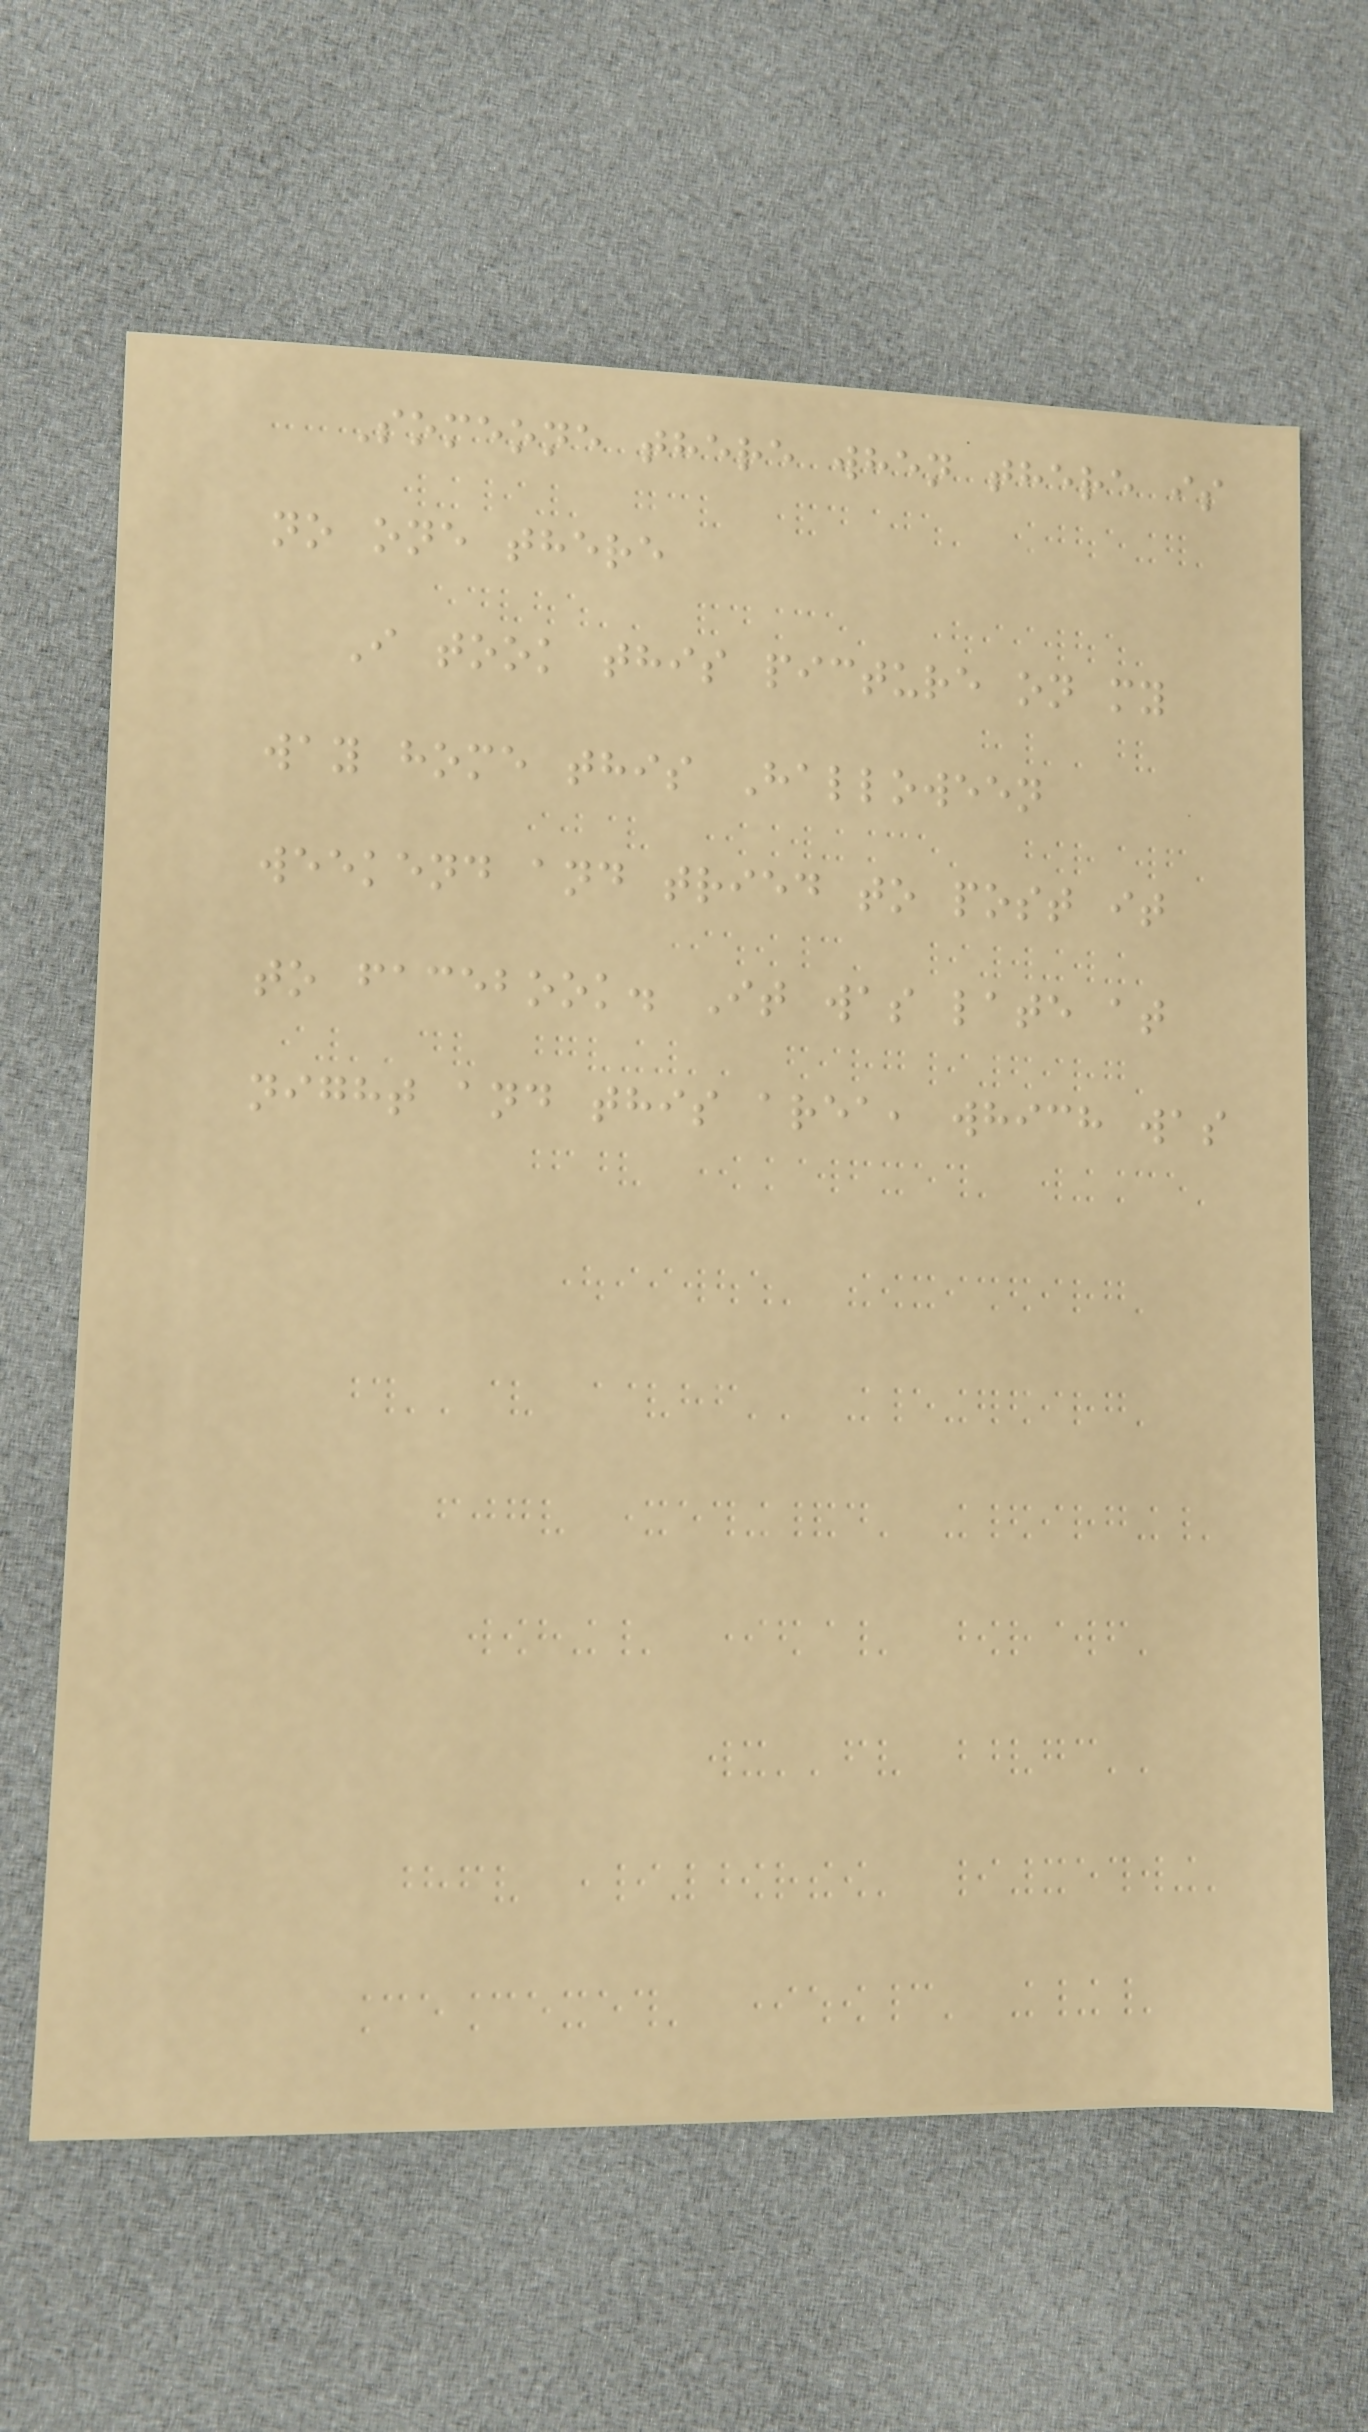Someone there when there is
no one there
I took this picture on my
way home this Halloween
weekend and tried to post it
to facebook. It was late at
night and this area, which was
